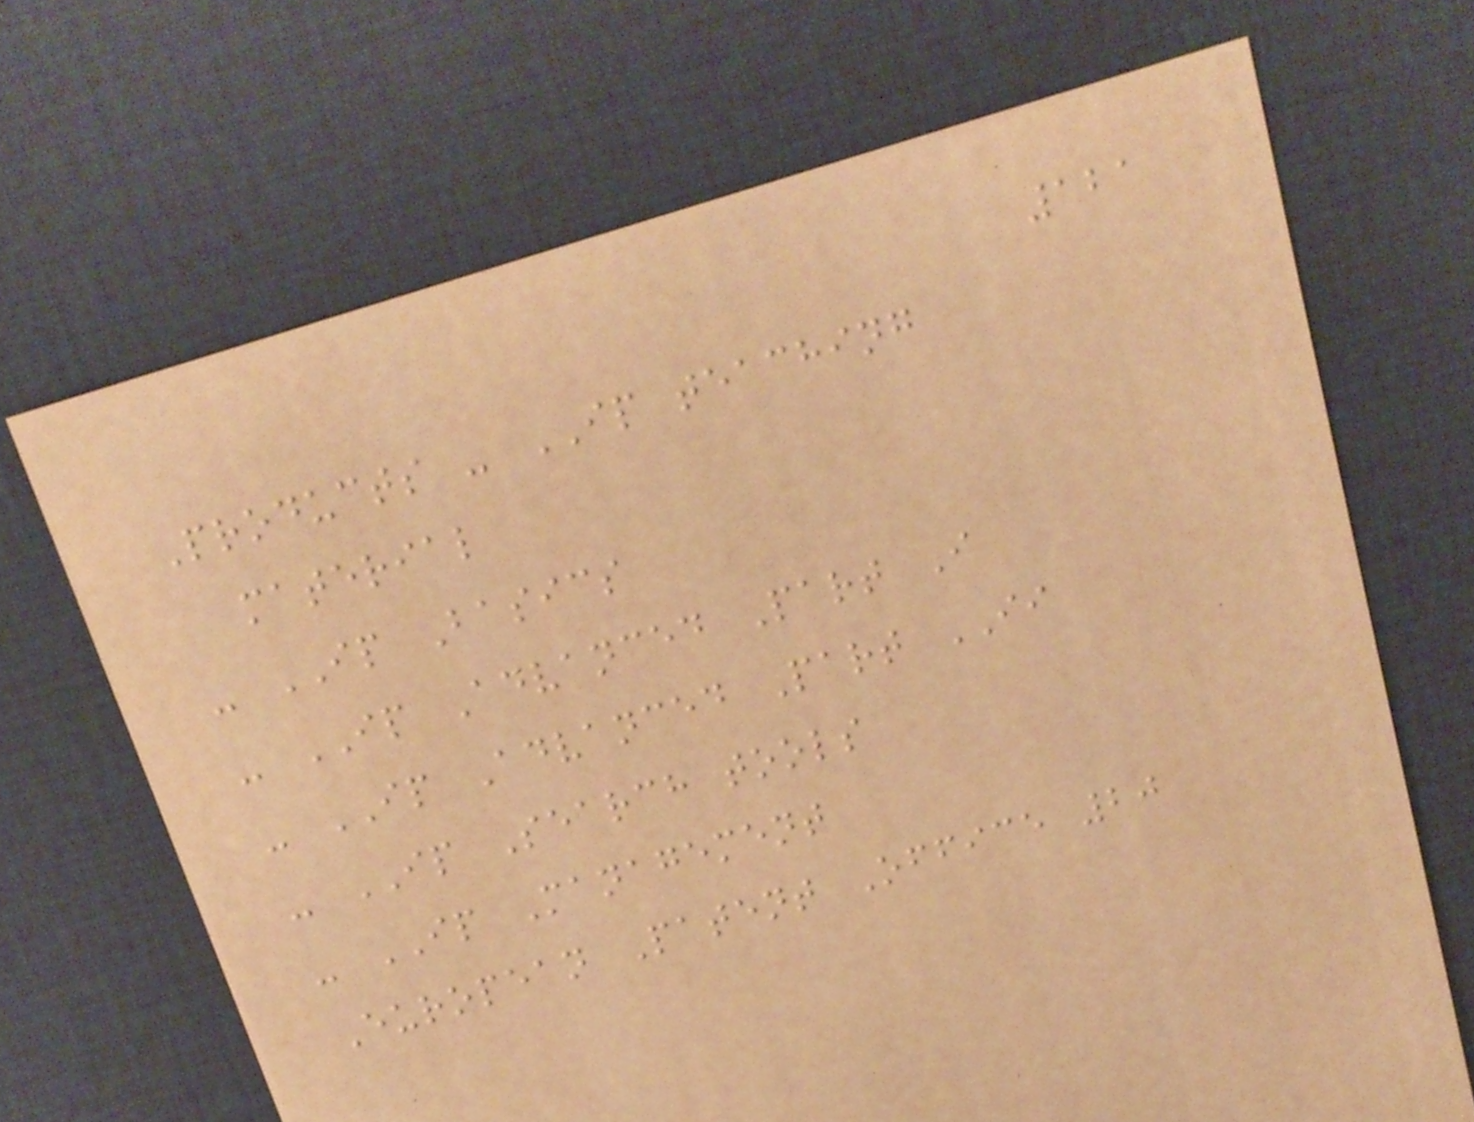121
Products - IP teaching
material
- IP Basics
- IP Advanced Part I
- IP Advanced Part II
- IP Search tools
- IP Management
European Patent Office 20
